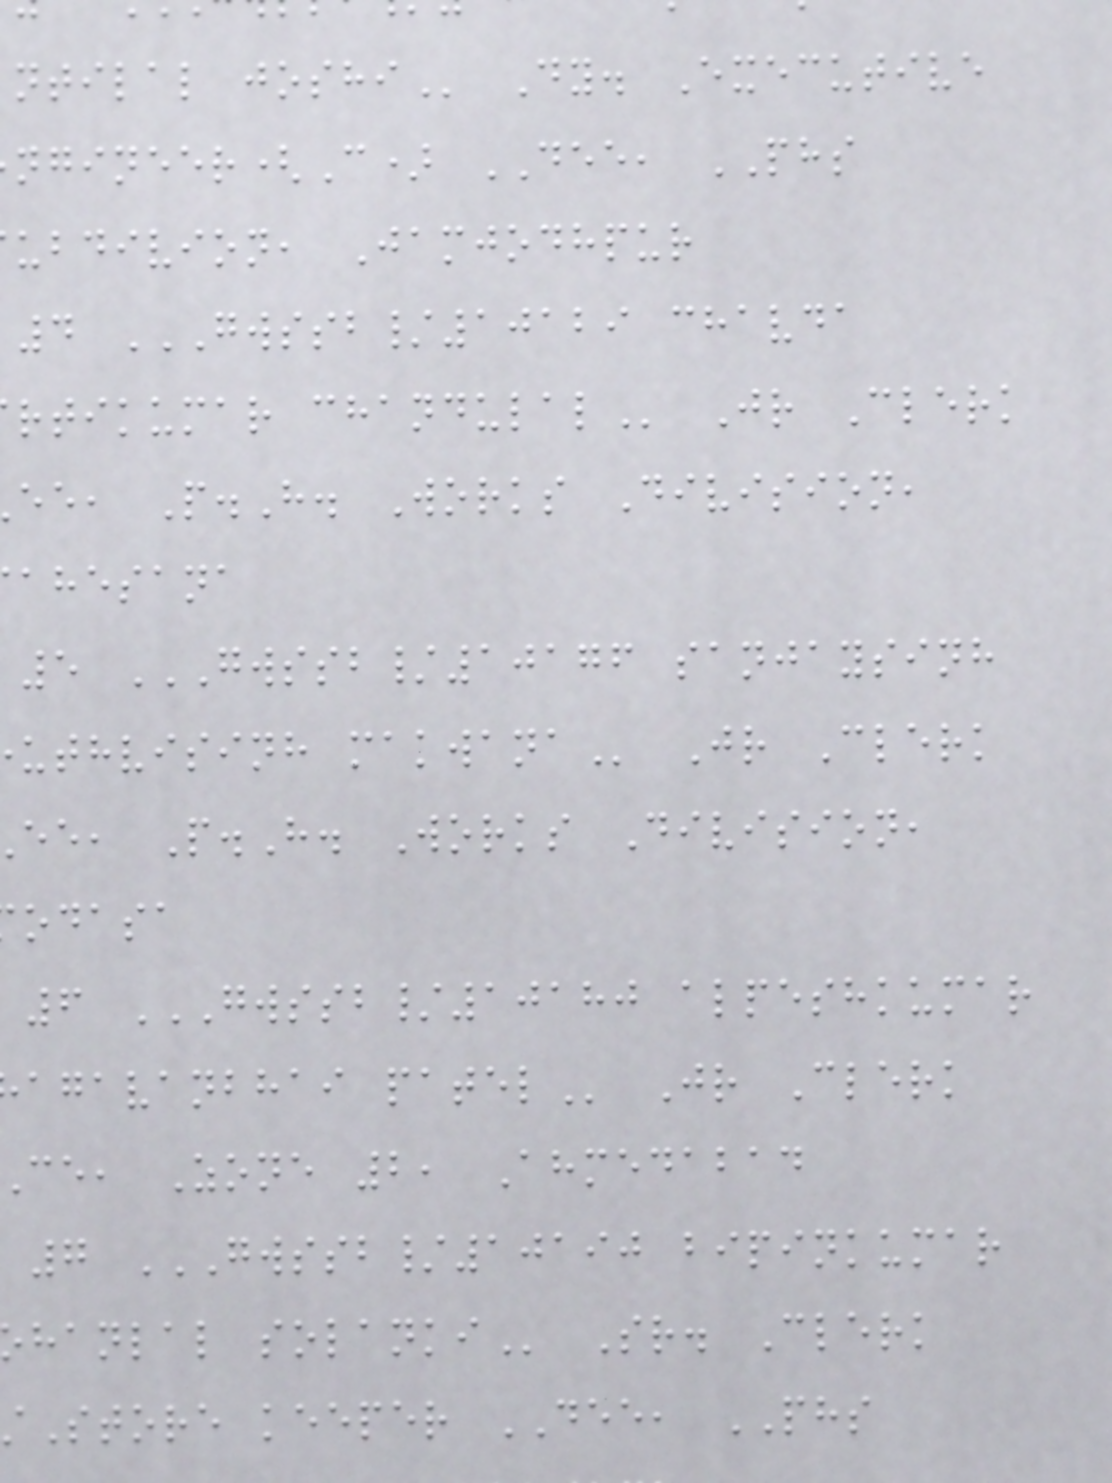ngineer(C) DEE, PHS
ubdivion, Jamjodhpur
4 GWSSB/10129 CHAVDA
ee, P.H. Works Division,
ahesana
5 GWSSB/10176 SANJAYSINH
uthvisinh
ee, P.H. Works Division,
odasa
6 GWSSB/10180 ALPESHKUMAR
agavanbhai
ce, Zone 2, Ahmedabad
7 GWSSB/10190 BIPINKUMAR
Store keeper DEE, PHS
